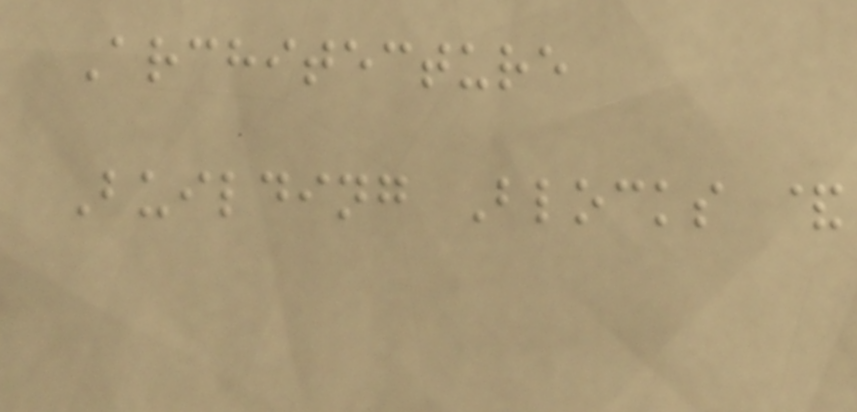Architecture
Building Blocks &
